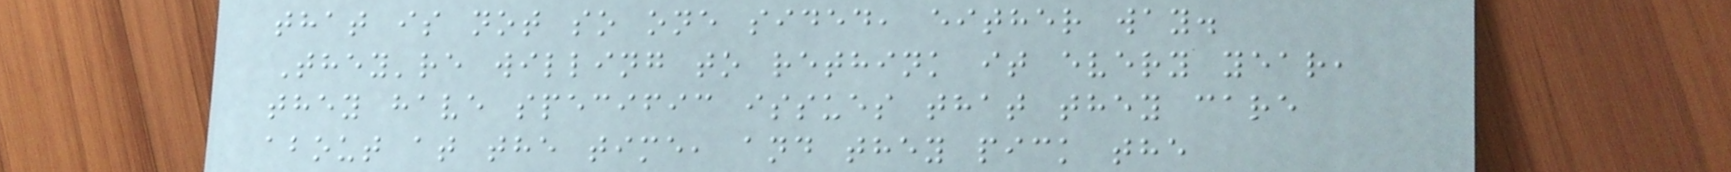that is not so one sided, either way.
They're willing to rethink it every year,
they have specific issues that they care
about at the time, and they pick the
